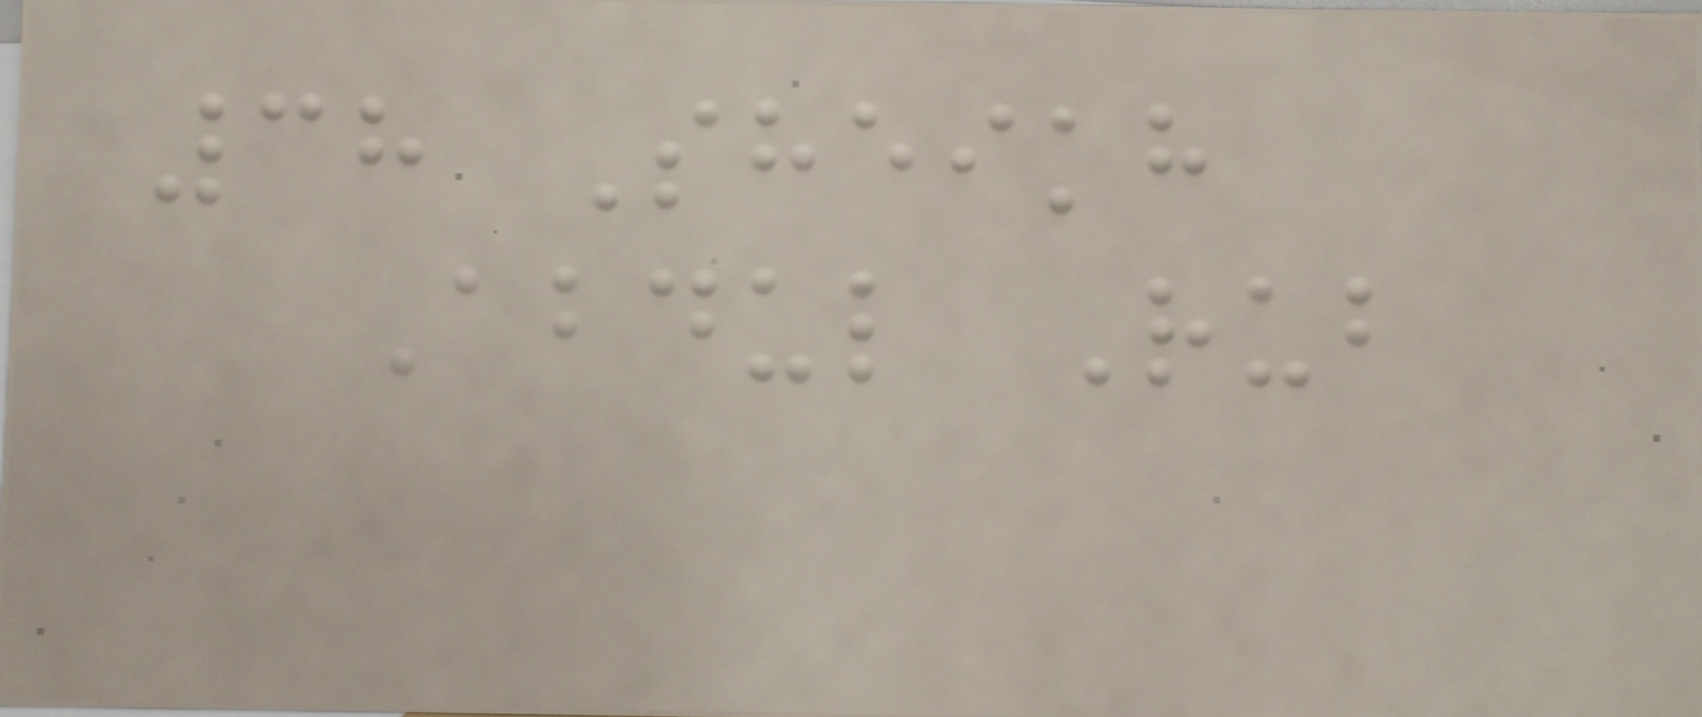38 Sheikh
Abdul Rub
